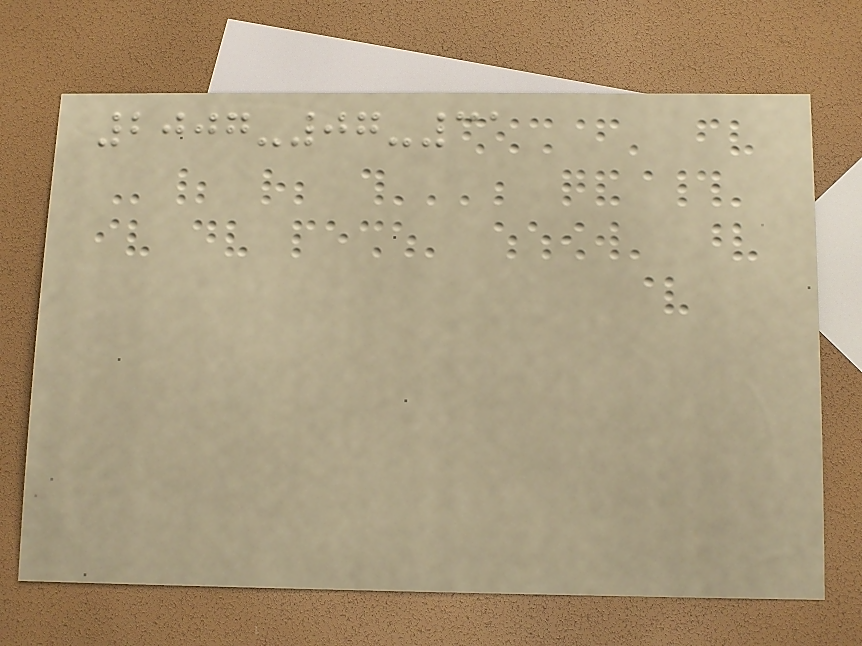2007-07-31
